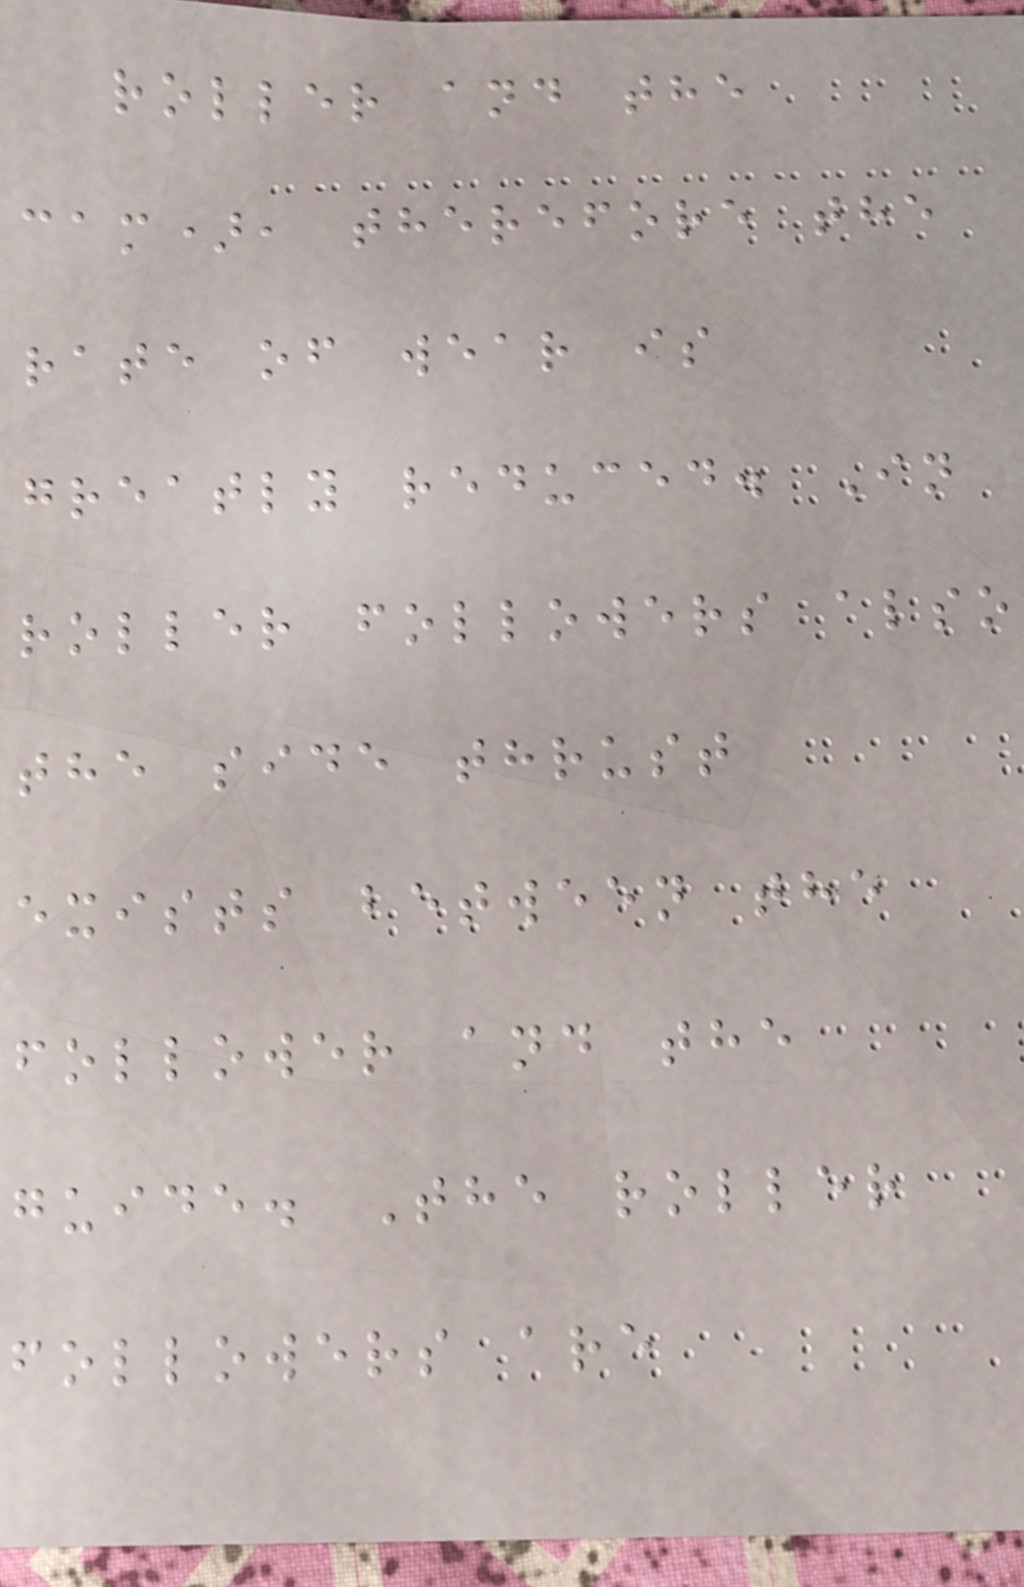roller and the
cam), therefore the
rate of wear is
greatly reduced. In
roller followers also
the side thrust
exists between the
follower and the
guide. The roller
followers are
